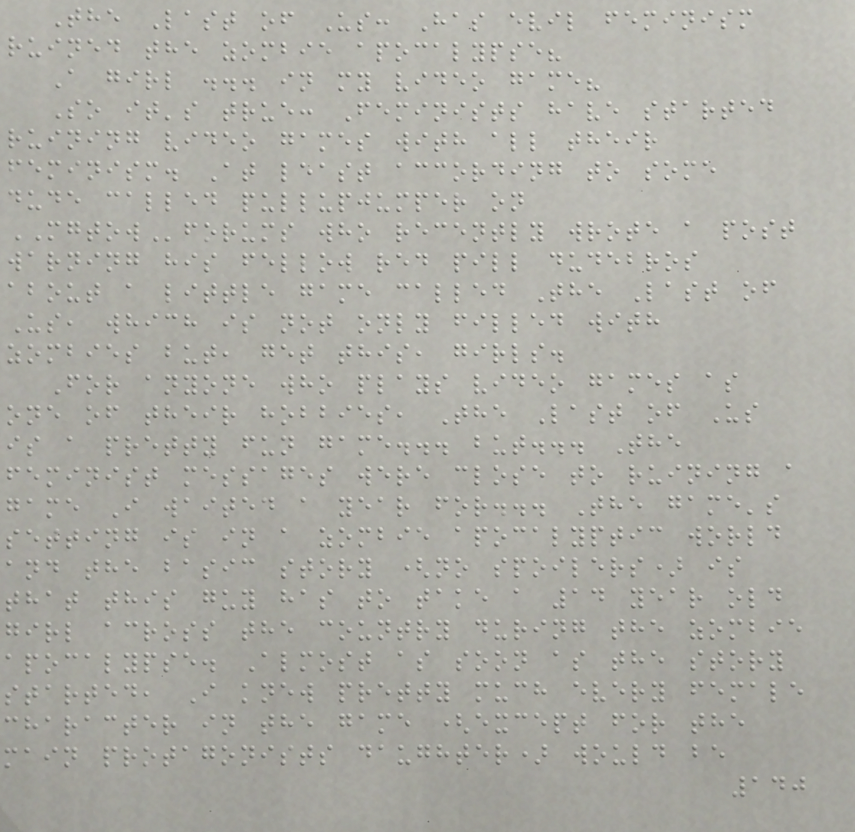The Last of Us: Has evil feminism
ruined the zombie apocalypse?
A girl ... in my video game?
So it's true: Feminists have started
ruining video games with all their
feminism. At least according to some
dude called pullupjumper on
MGTOWforums who recently wrote a post
warning his fellow red pill dudebros
about a little game called The Last of
Us, which is not only filled with
zombies but, get this, girls.
For anyone who plays video games as
one of their hobbies, The Last of Us
is a pretty fun game... but... The
feminist messages were close to ruining a
game I waited a year for... The game's
setting is in a zombie apocalyptic world
and the basic story (no spoilers) is
that this guy has to take a 14 year old
girl across the country during the zombie
apocalypse. Almost as soon as the story
started, I knew pretty much every female
character in the game (except for the
main protagonists daughter) would be
140
